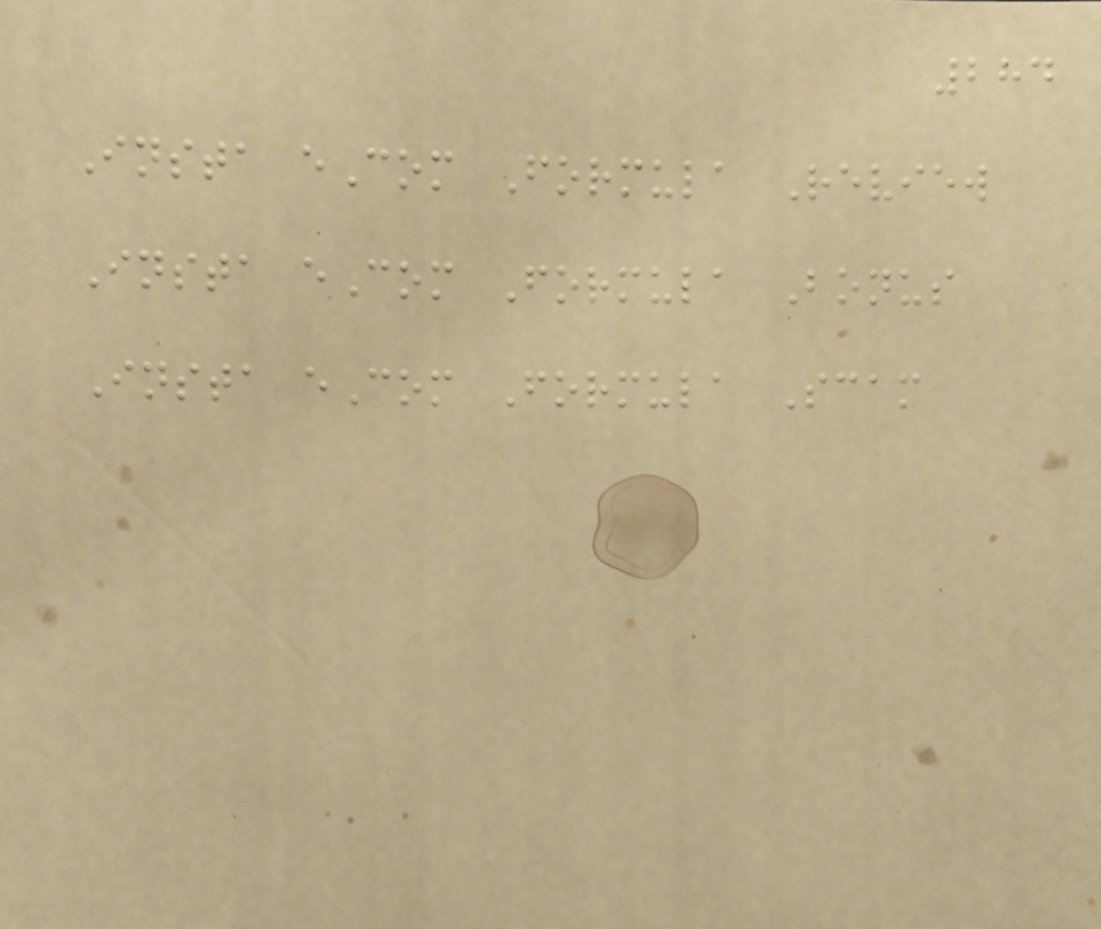284
Insta eCom Formula Review
Insta eCom Formula Bonus
Insta eCom Formula Scam
